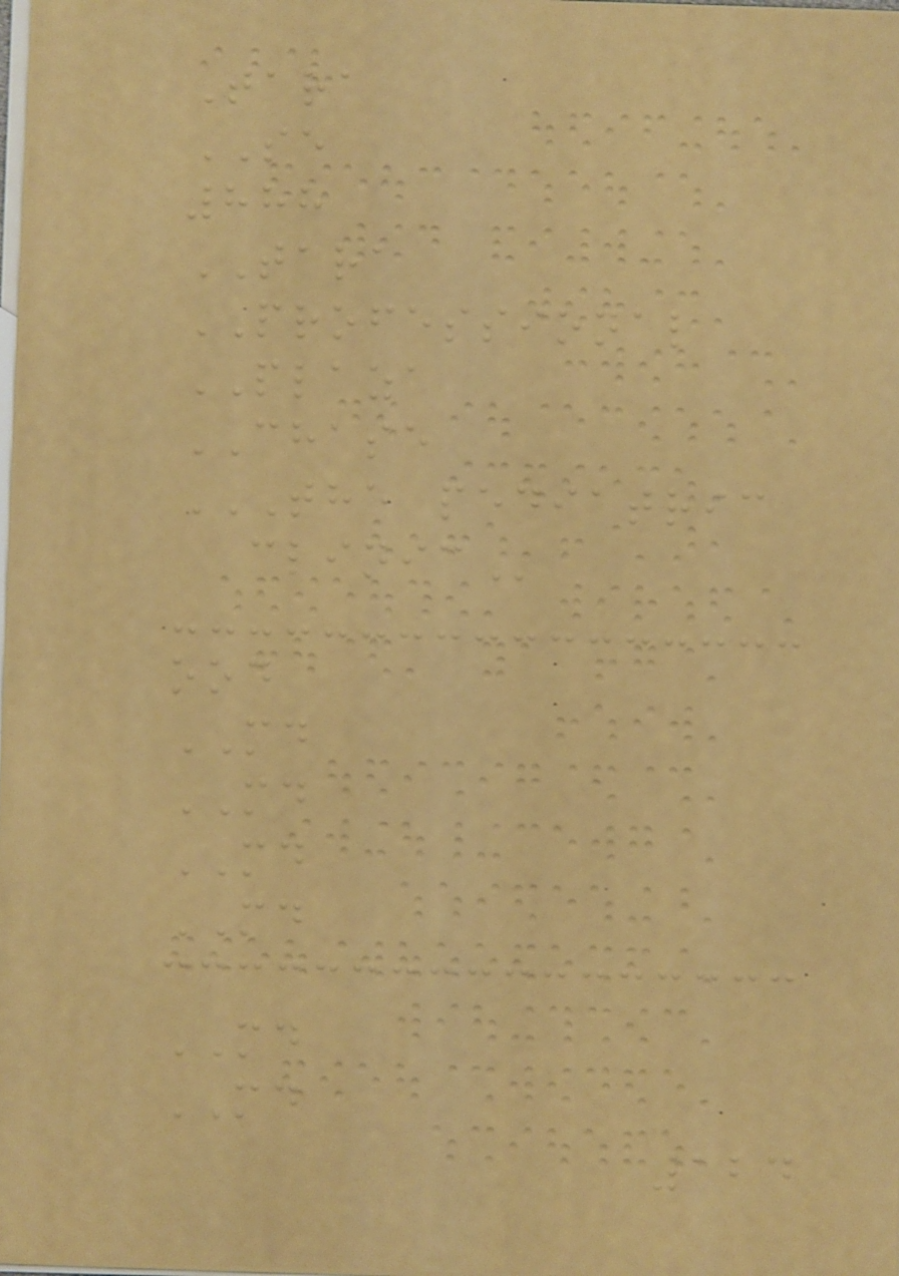Tara
SE
888
TARA
PROFESSIONAL
PLAZA
CHASE
THE PEDIATRIC
CLINIC
ood
MD
MD
MD
MD
MD
MD
124
